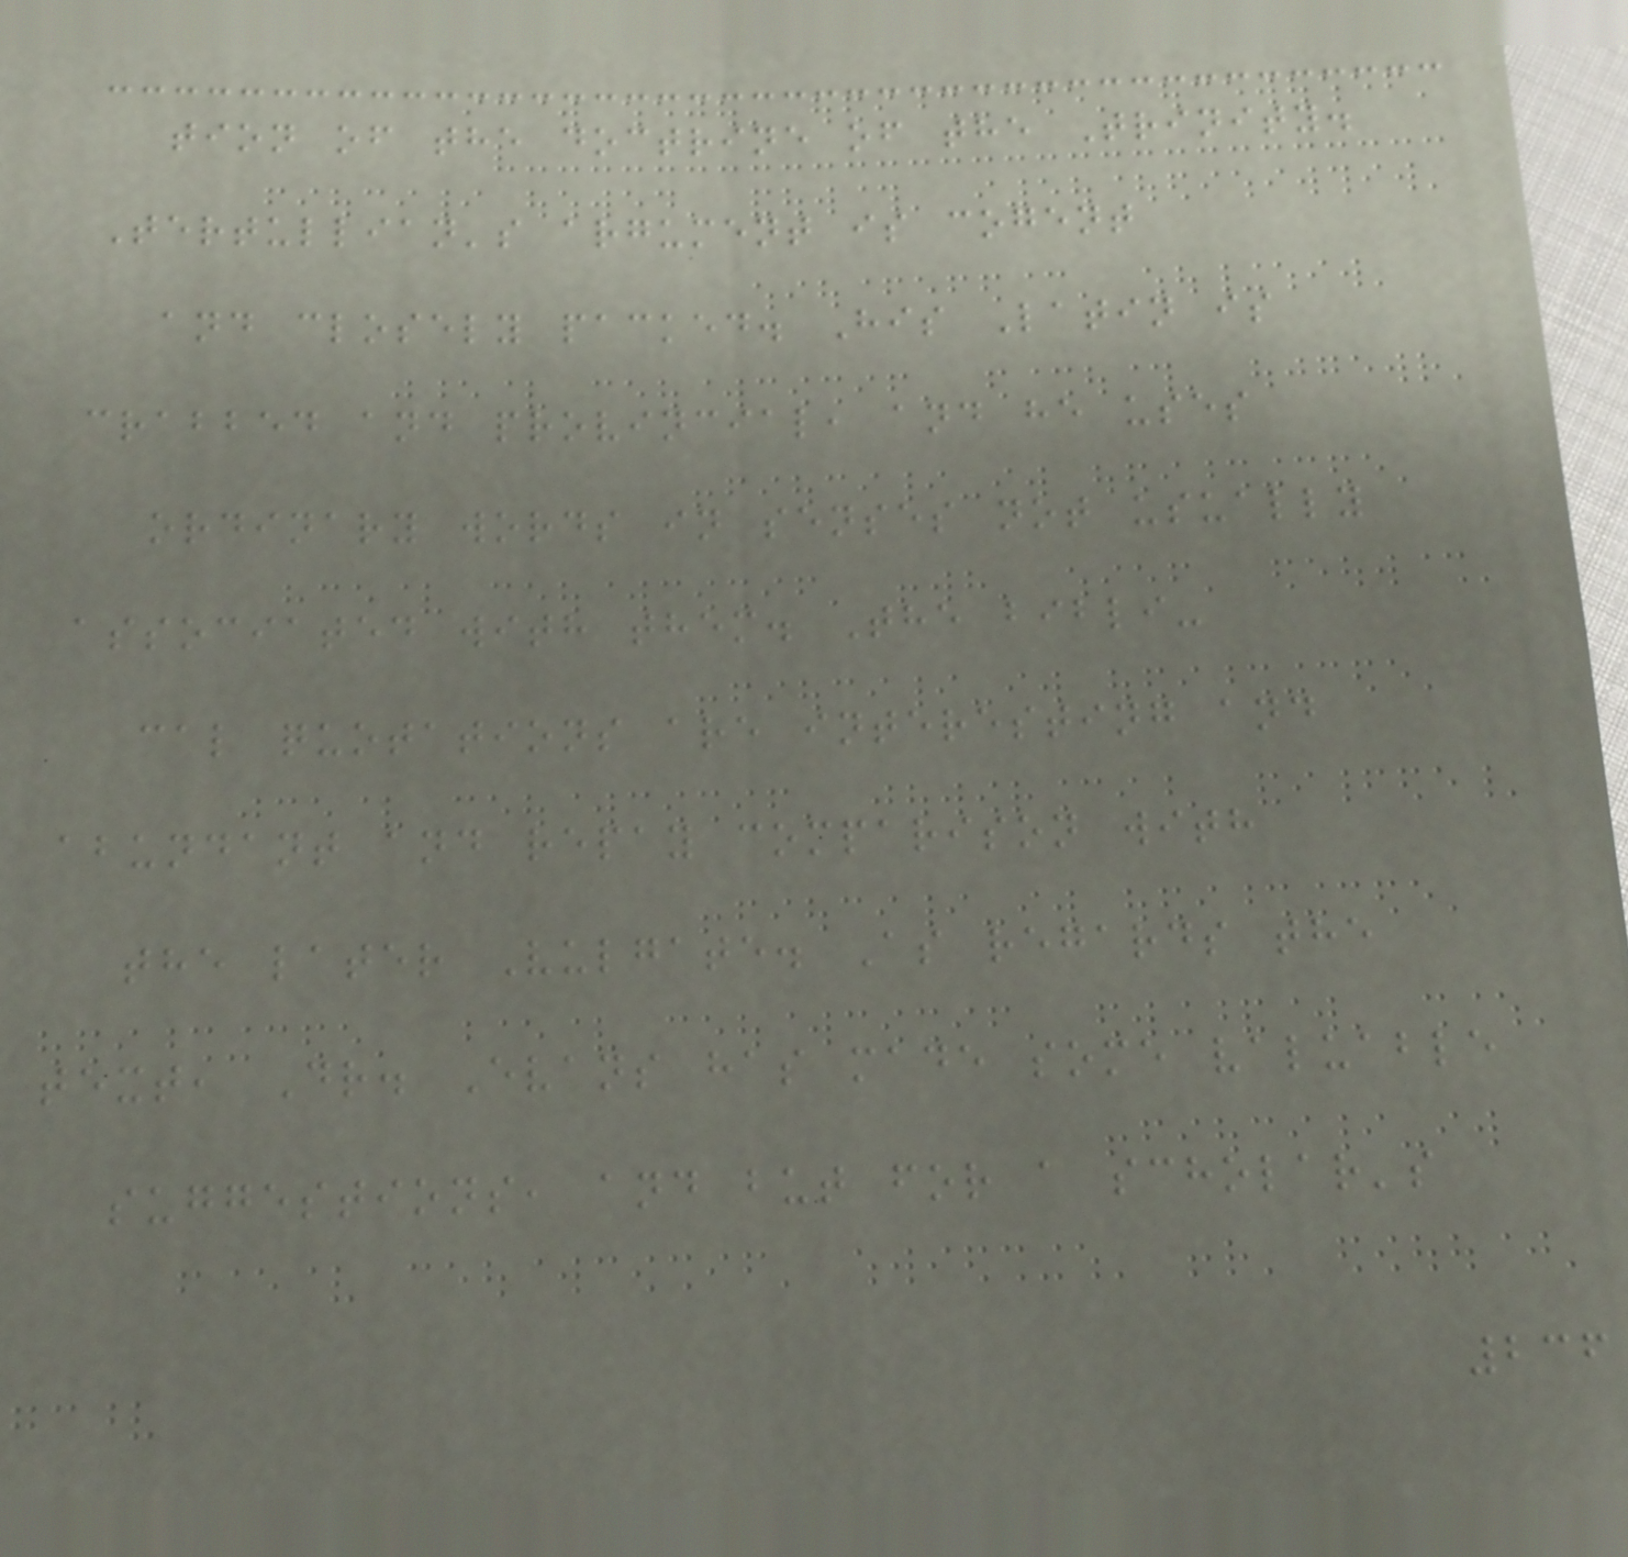tion of the doctrine of the Trinity.
Tertullian's argument is cogent
and closely packed. His Latin is
crabbed and provincial, and he uses
ordinary words in senses not usually
associated with them. The bibli-
cal quotations are interesting and
abundant and repay comparison with
the later Vulgate. As regards the
text, Dr. Evans has made some valuable
suggestions, and but for a scholar's
236
